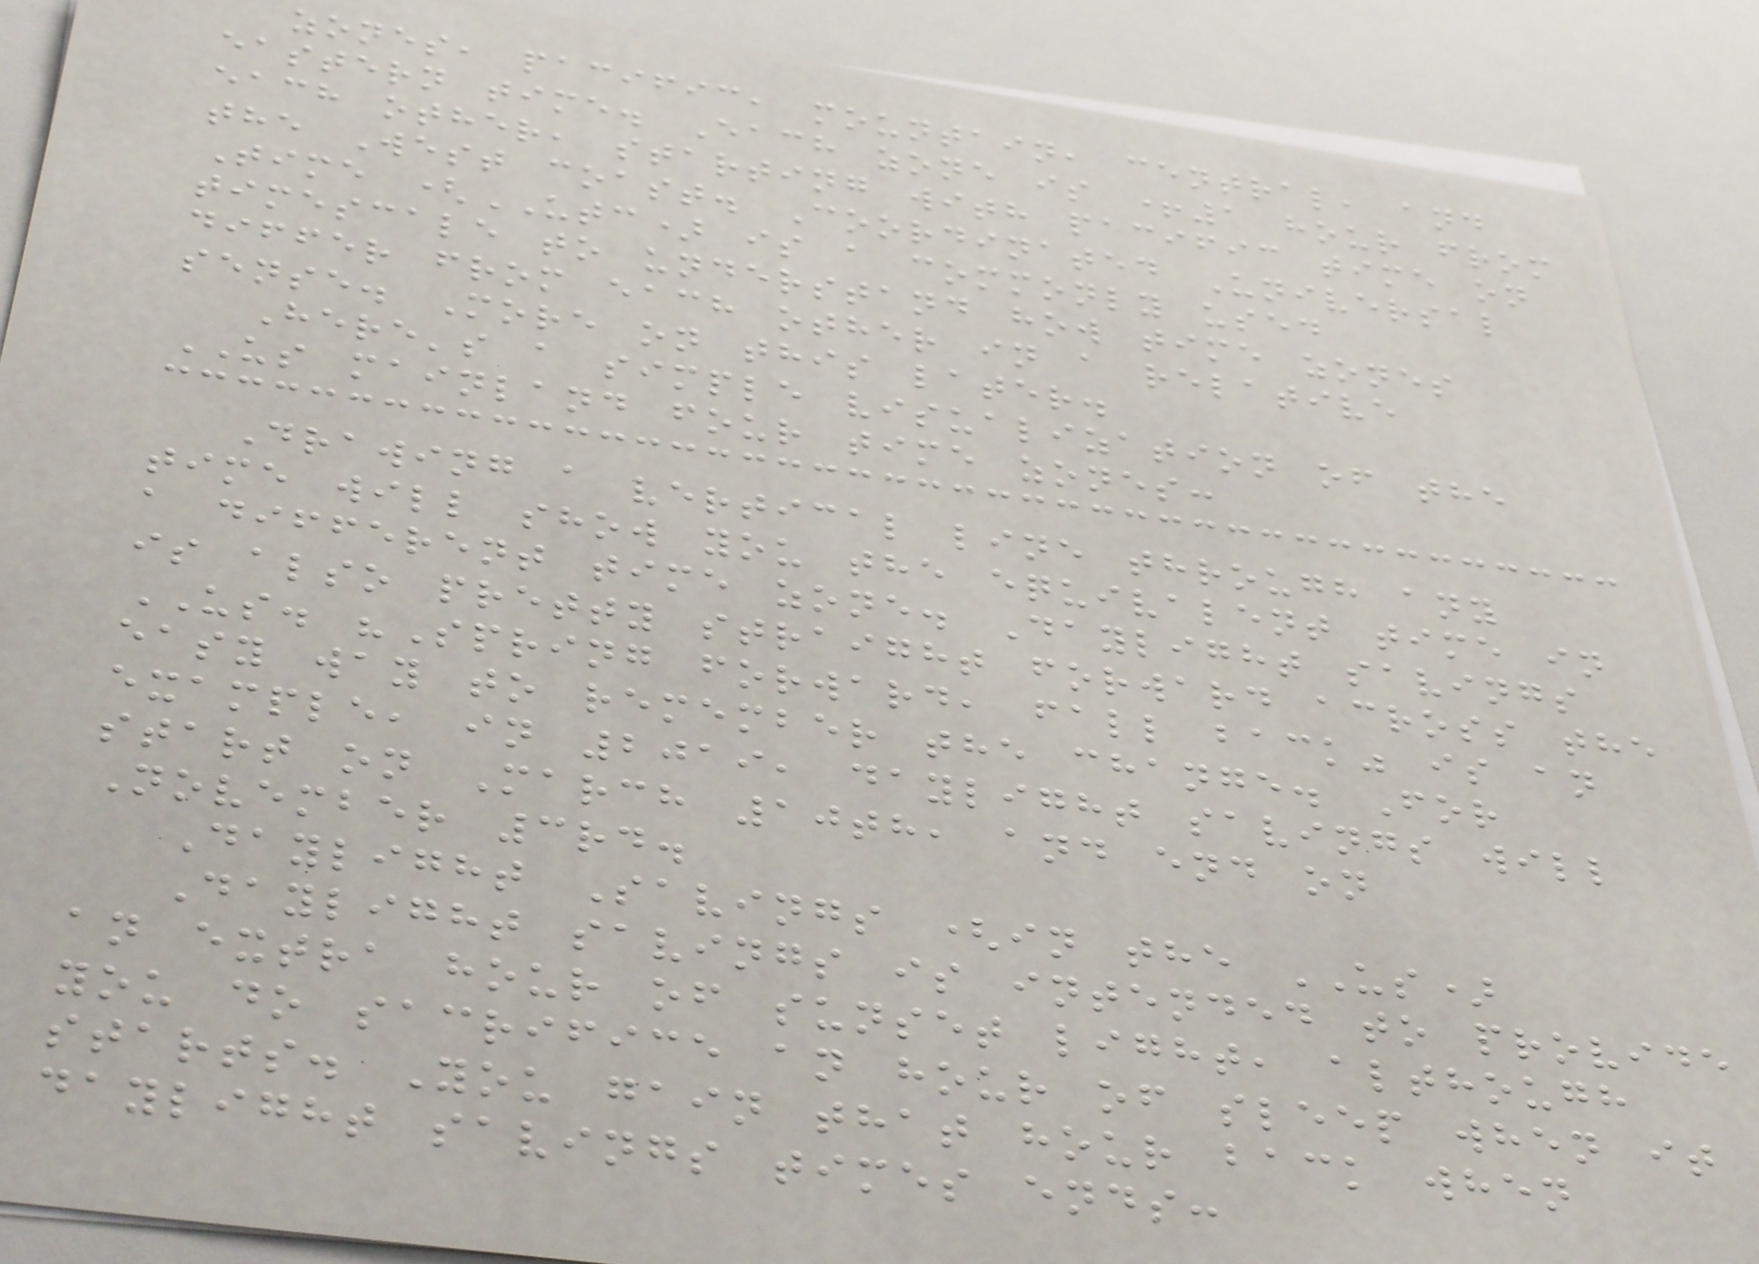zones, pacific, mountain, central, and
eastern time. Each zone is +1 hour from
each other, starting with pacific time on
the West coast. Coordinated Universal
Time (UTC) is a commonly used
timescale to understand how time zones
differ from each other in a relative
sense. More on this later.
Here's a simple visualization of the
US mainland four time zones:
Drawing a vertical line through any
time will show you the equivalent time in
a different time zone. Daylight savings
is also pretty straight forward across the
US. "Spring forward, fall back" is an
easy way to remember the change. For
example, in 2019, daylight savings will
start on March 10th, and end on
November 3rd.
Daylight Savings (in the US)
Daylight savings is intended to provide
an extra hour of sunset light, although
you do sacrifice an hour of sleep when it
starts. You gain that hour back when
daylight savings times ends:
